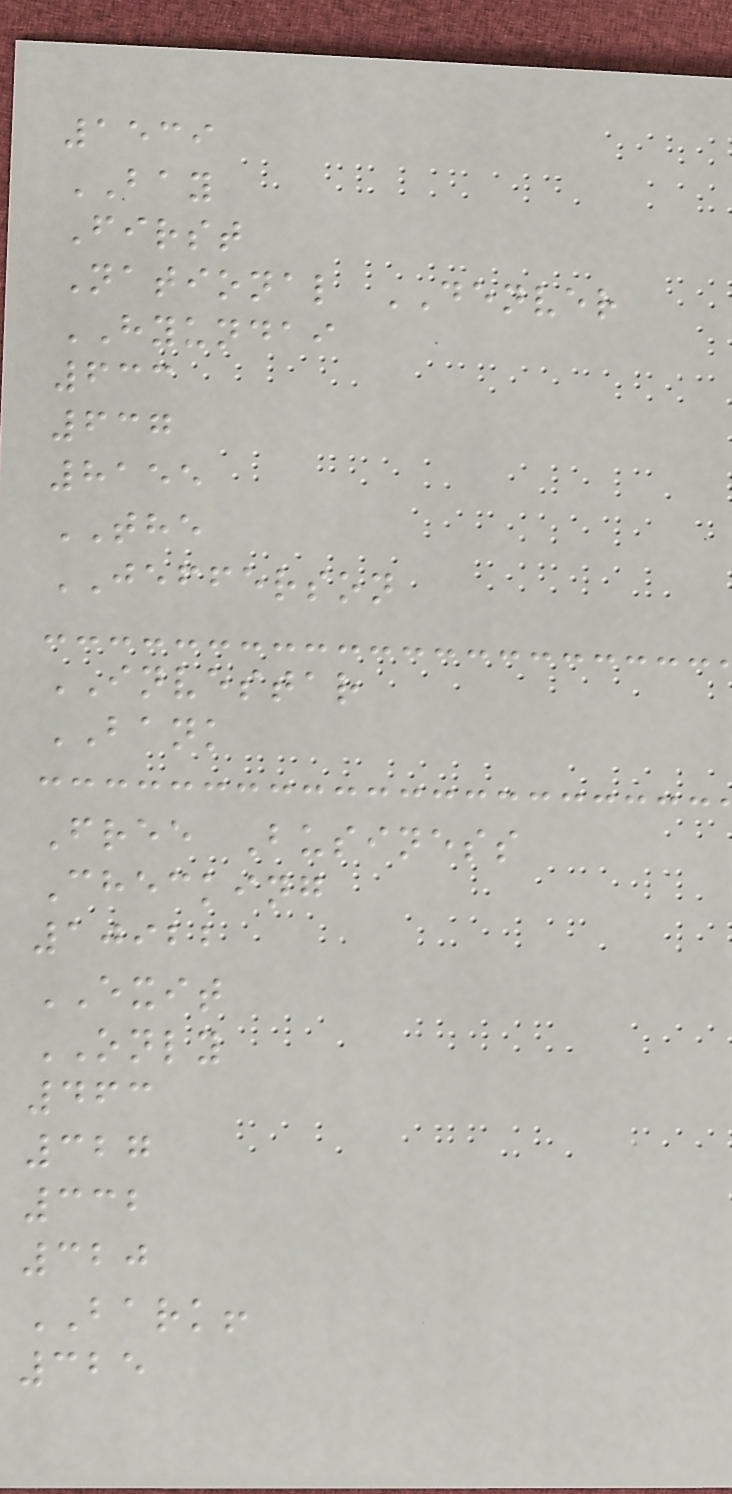1539
BAY
First
National DENVER
HYUNDAI
633
637
8155
THE
JEFFERSON
INVESTAR
BANK
Free Business
Checking
10922
EXIT
ONLY
463
327
332
320
BARK!
325
